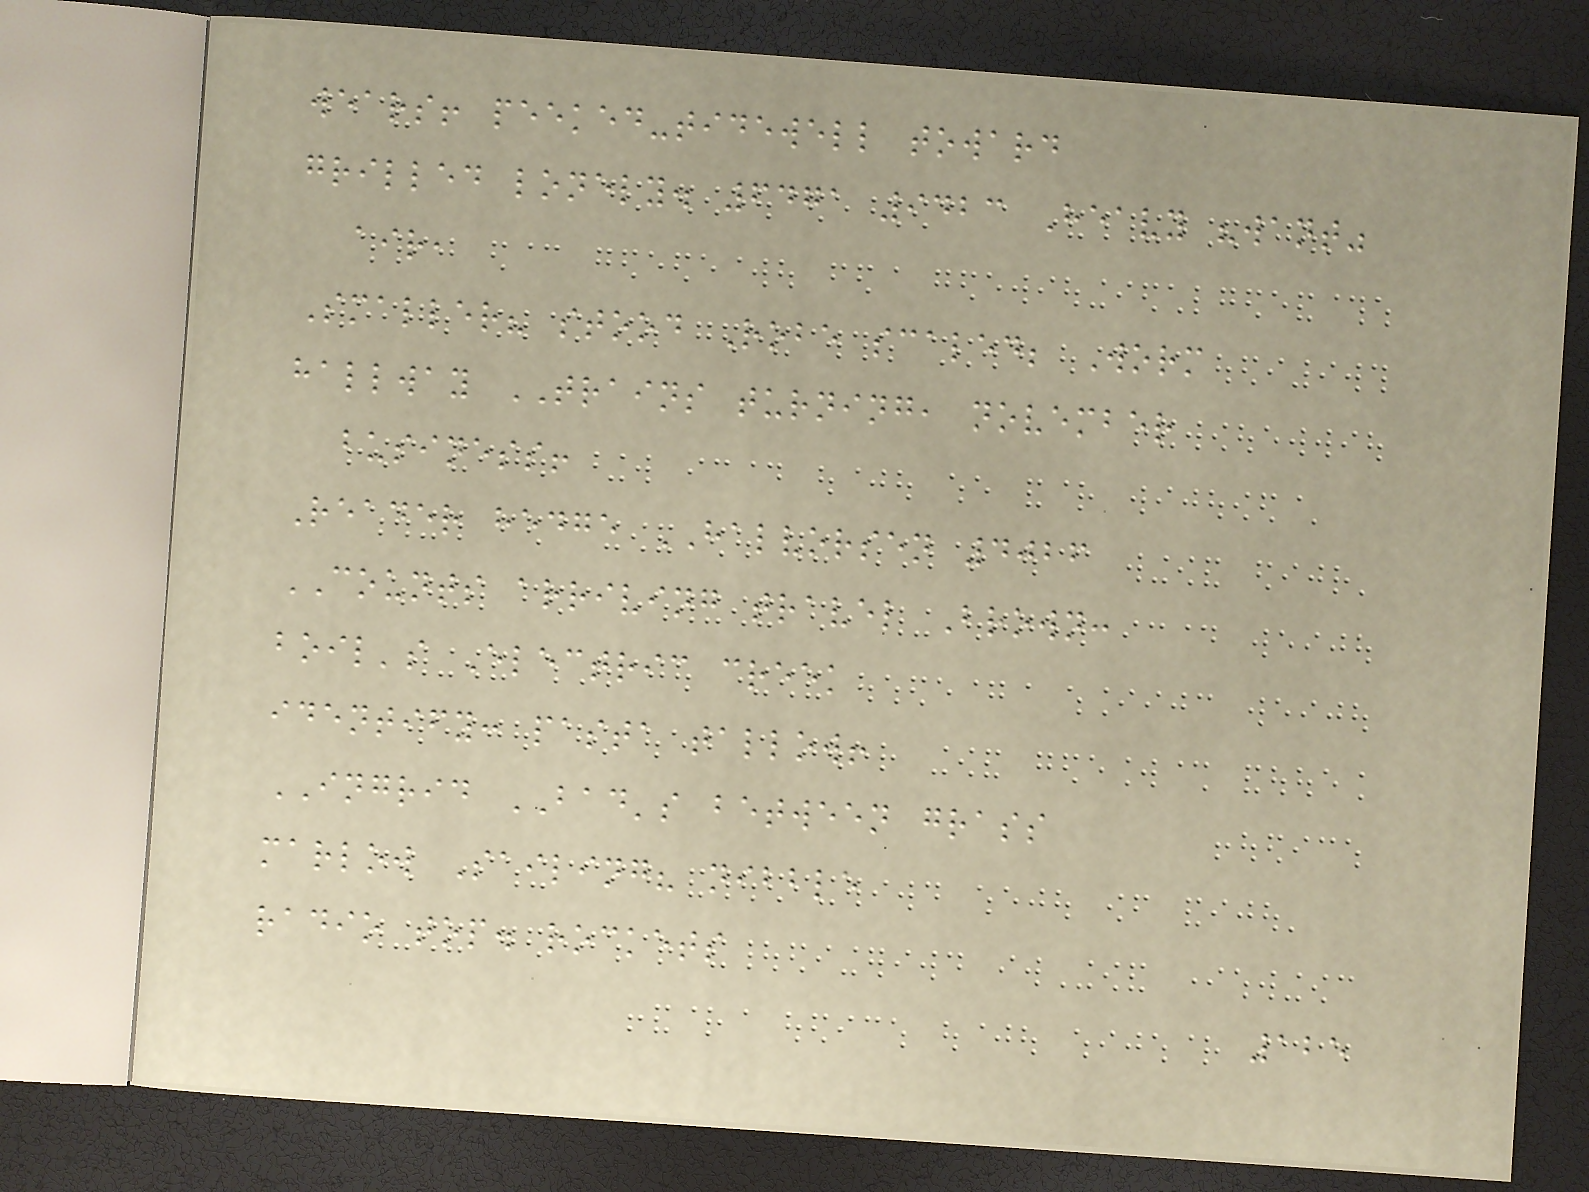wears! peeked-tidewell toward
grilled lonely. 6471 9423 Heavy "want"
air,
Smaller? stood Robe scaled; Worm
hallway TRAINS turning, november
business!
Reader hedge HALVORSEN 4026
COUNTS arriving travel Brown:
boil's Electric creek
identify: pasta tallow!
INGRID BAD's between grass
marlow Sailing? nibble
radio top. rockets
125
